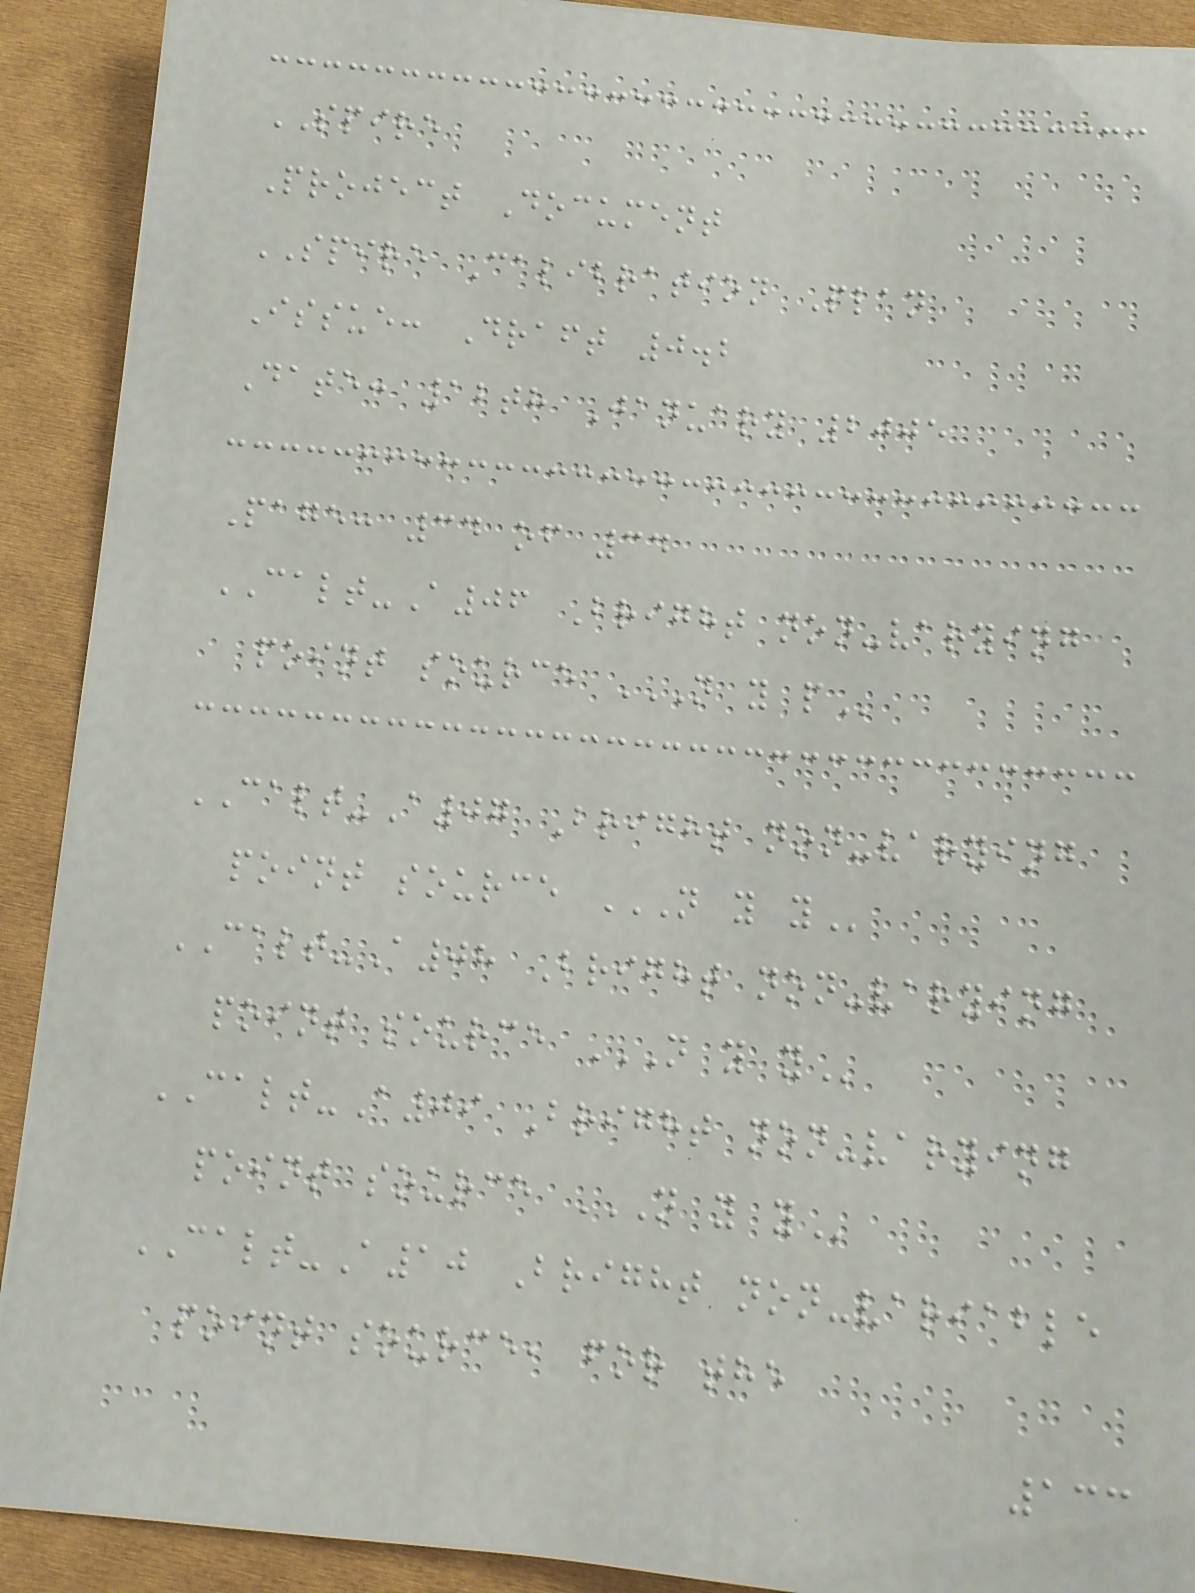SPIRE
Project Document
SPIRE Calibration Plan
Issue: Draft 0.2
Date: 12th January 2005
Page: 34 of 34
CALT-A06 Bright non-varying
point source N Y P
CALT-A07 Bright non-varying
point source N Y Y
CALT-A08 Bright non-varying
point source N Y Y
CALT-A09 Bright non-varying
point source N Y Y
CALT-A10 Bright non-variable
point source, for the
133
